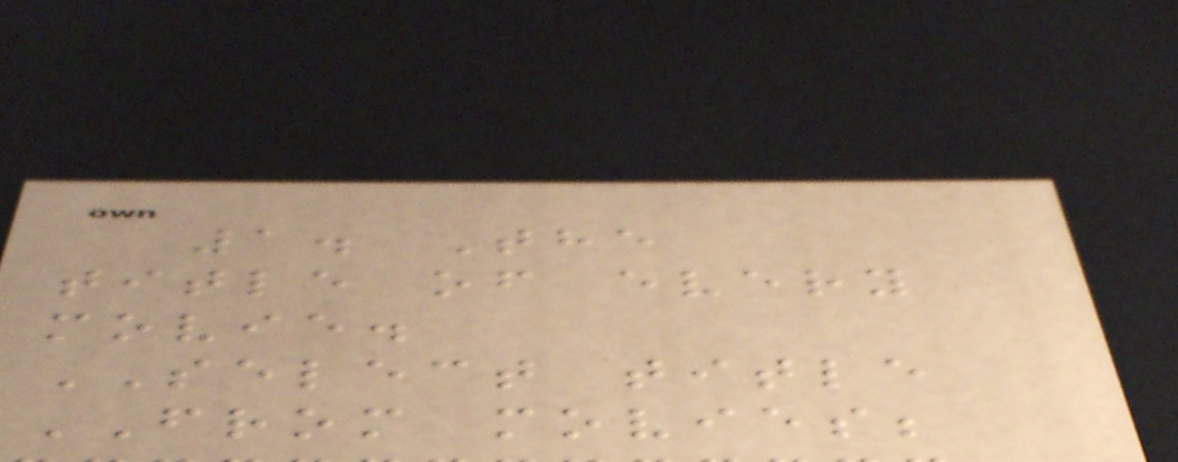1. The
title of every
movie.
SELECT title
FROM movies;
